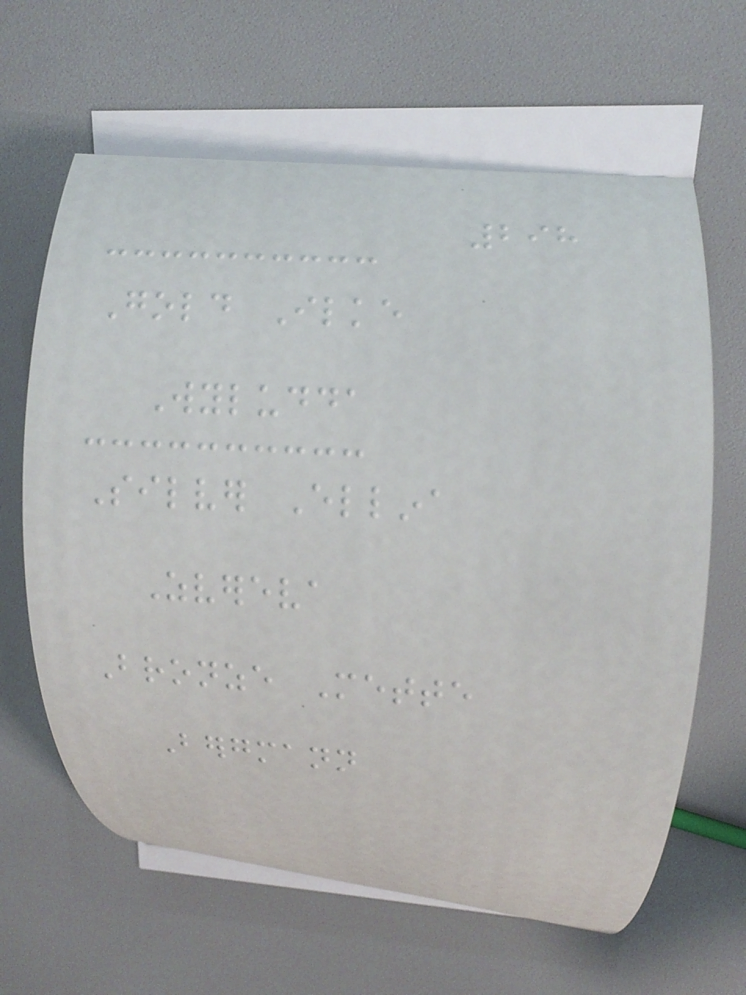298
Gold Ilke
Wyludda
Silver Ellina
Zvereva
Bronze Mette
Bergmann
